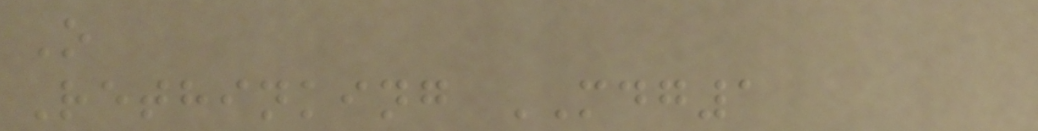O
Rethinking MDG1
